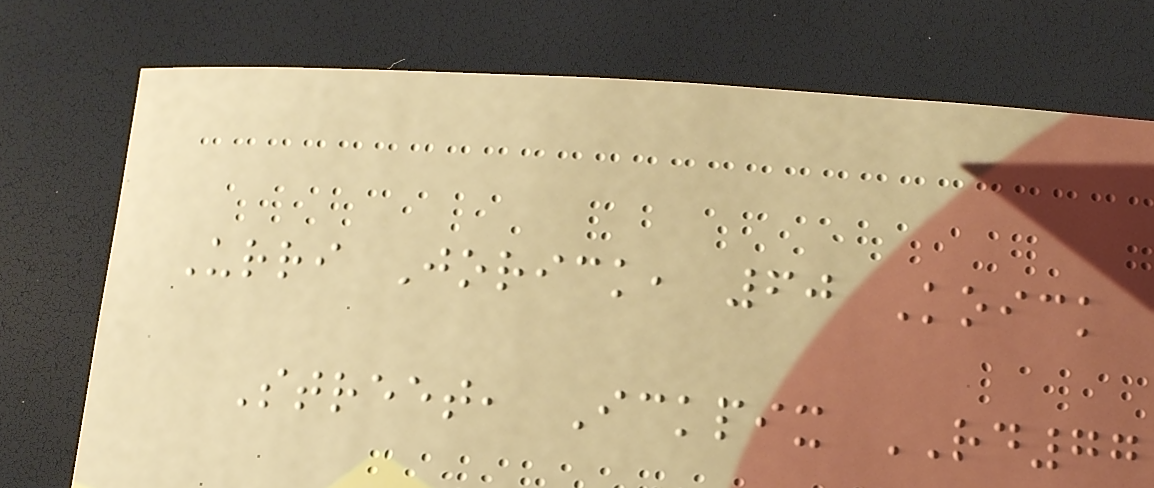Urri Jorick, 60 Koick
Street, Ickpix RD77
